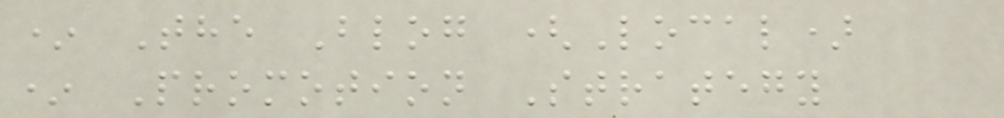* The Blog (Local)
* Promotion Strategy
